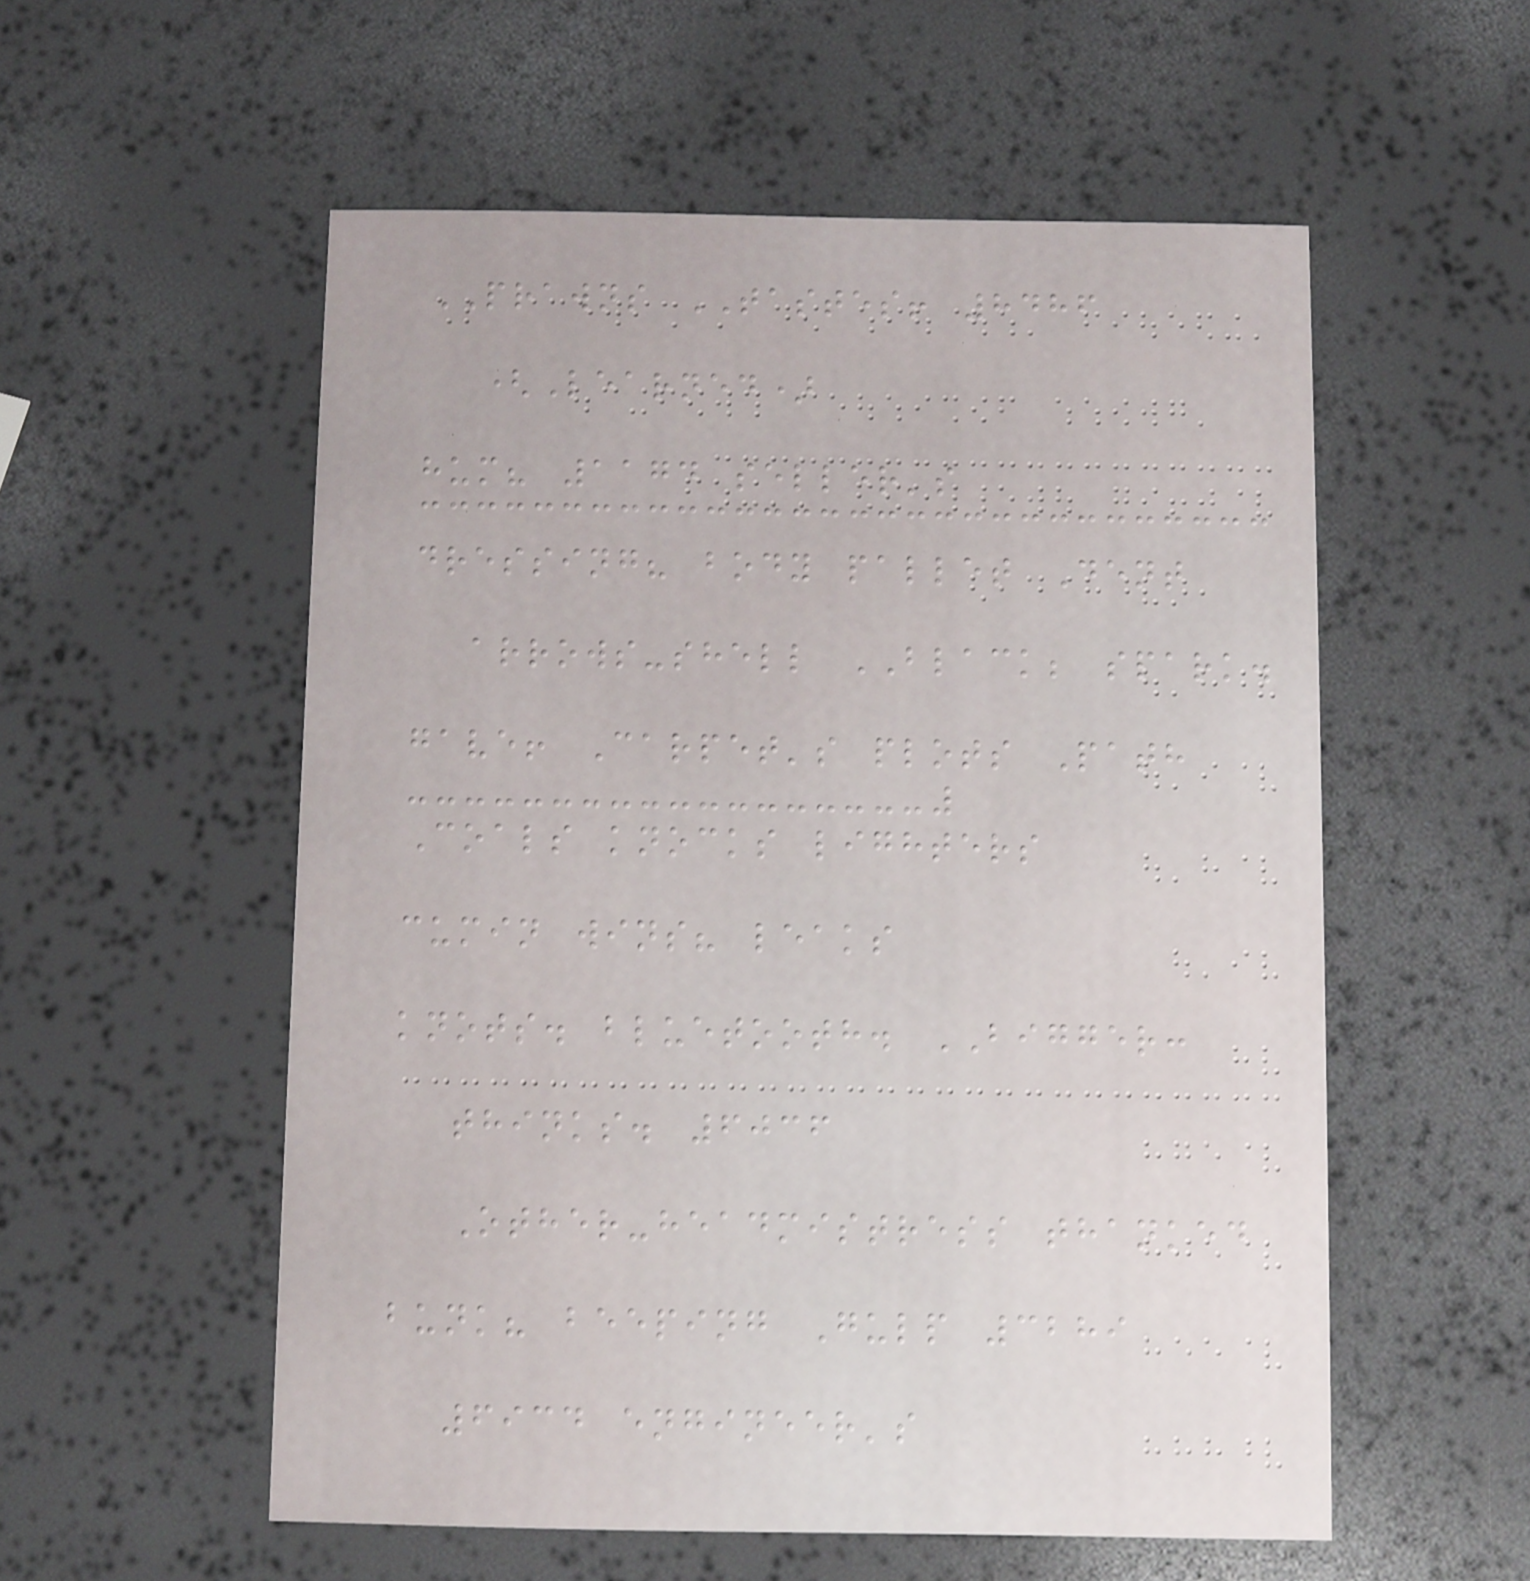PRAWNS TASTES! 8486
(Learned)
hum? 1174 seller's
dressing? body pallet Dent
arrows-shell BLACK; spark.
gave! Carpet's plots Path
Coals knocks lighters
cumin wins? leaks
knots. bluetooth. BIGGER:
thinks. 6036
Other-headmistress thanked
bunk? beeping Gulp 3289
6934 engineer's
